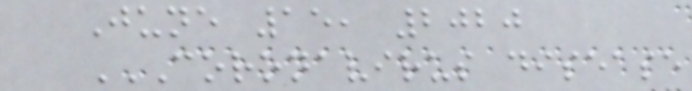June 15, 2020
CORONAVIRUS DISEASE
